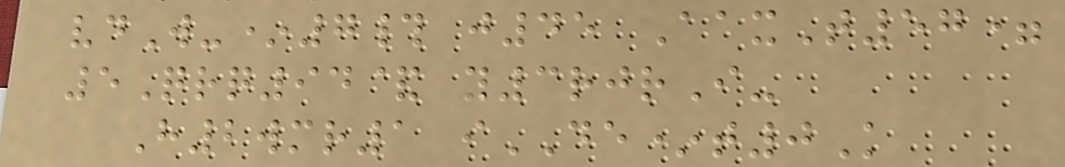vdW-*7# j45 AaxT57=
5Qrq94& y3rjrI-
H2wmr1 iDE*t0K
